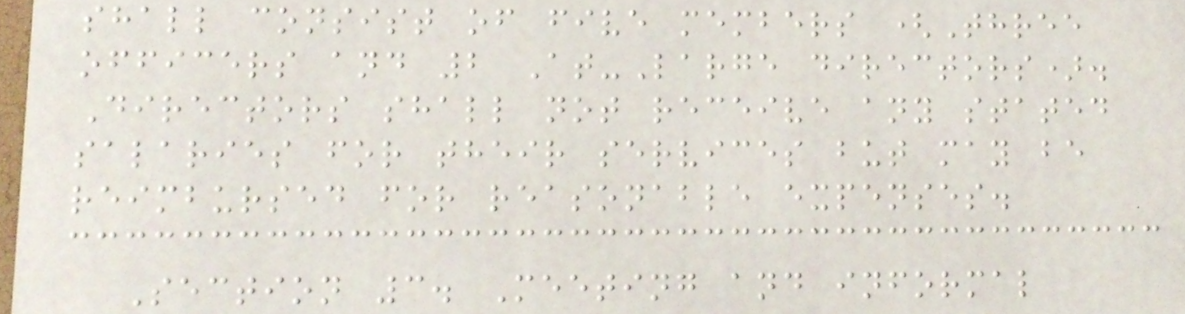shall consist of five members (Three
officers and 2 At-Large directors).
Directors shall not receive any stated
salaries for their services but may be
reimbursed for reasonable expenses.
Section 3. Meeting and informal
